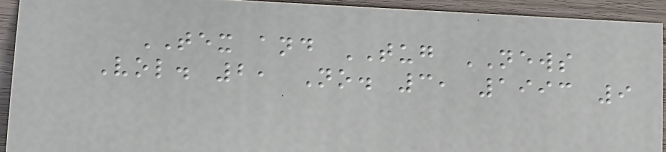TEX and TUG NEWS
Vol. 2, No. 3, 1993 9
